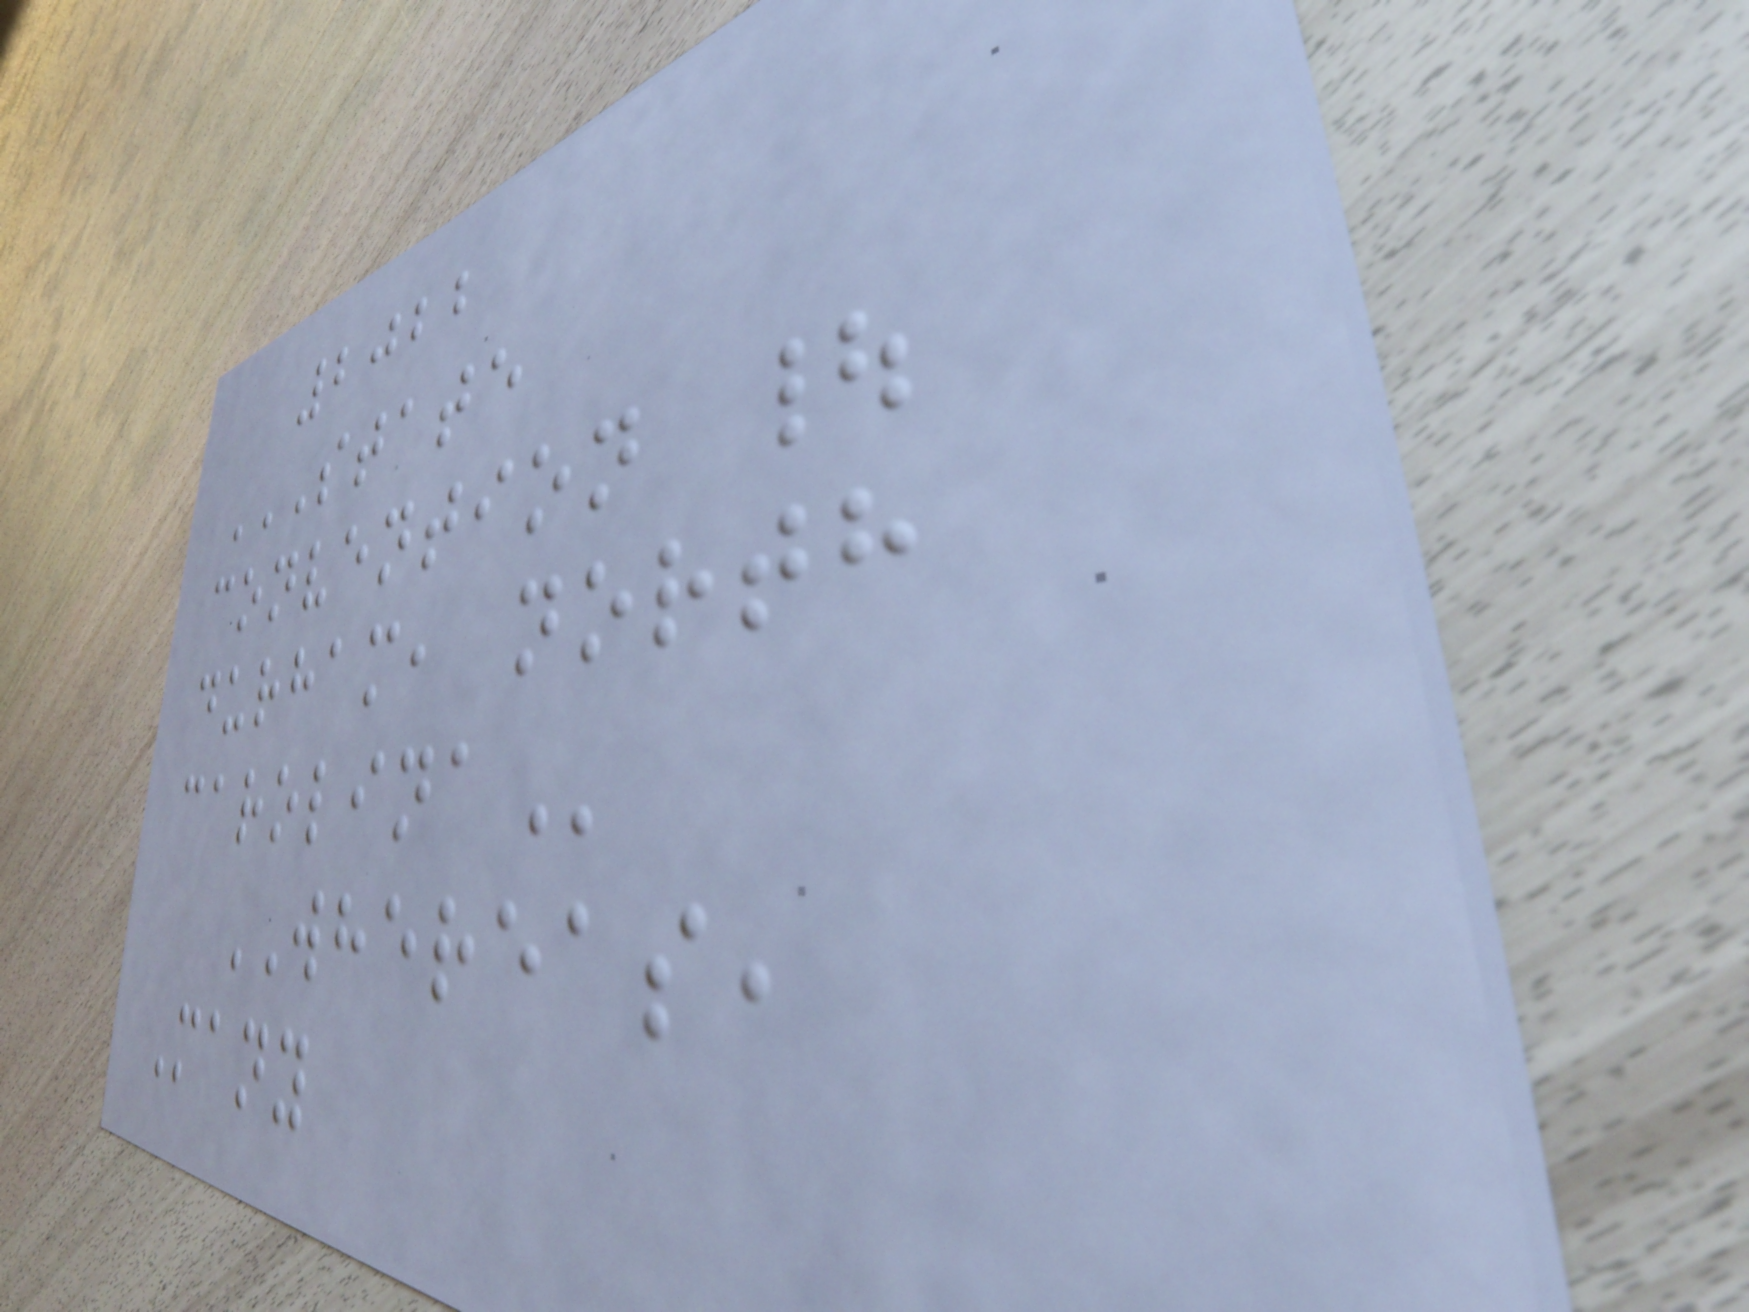2022
STATE
CONVENTION |
DURHAM, NORTH
CAROLINA
WHEREAS,
Many
